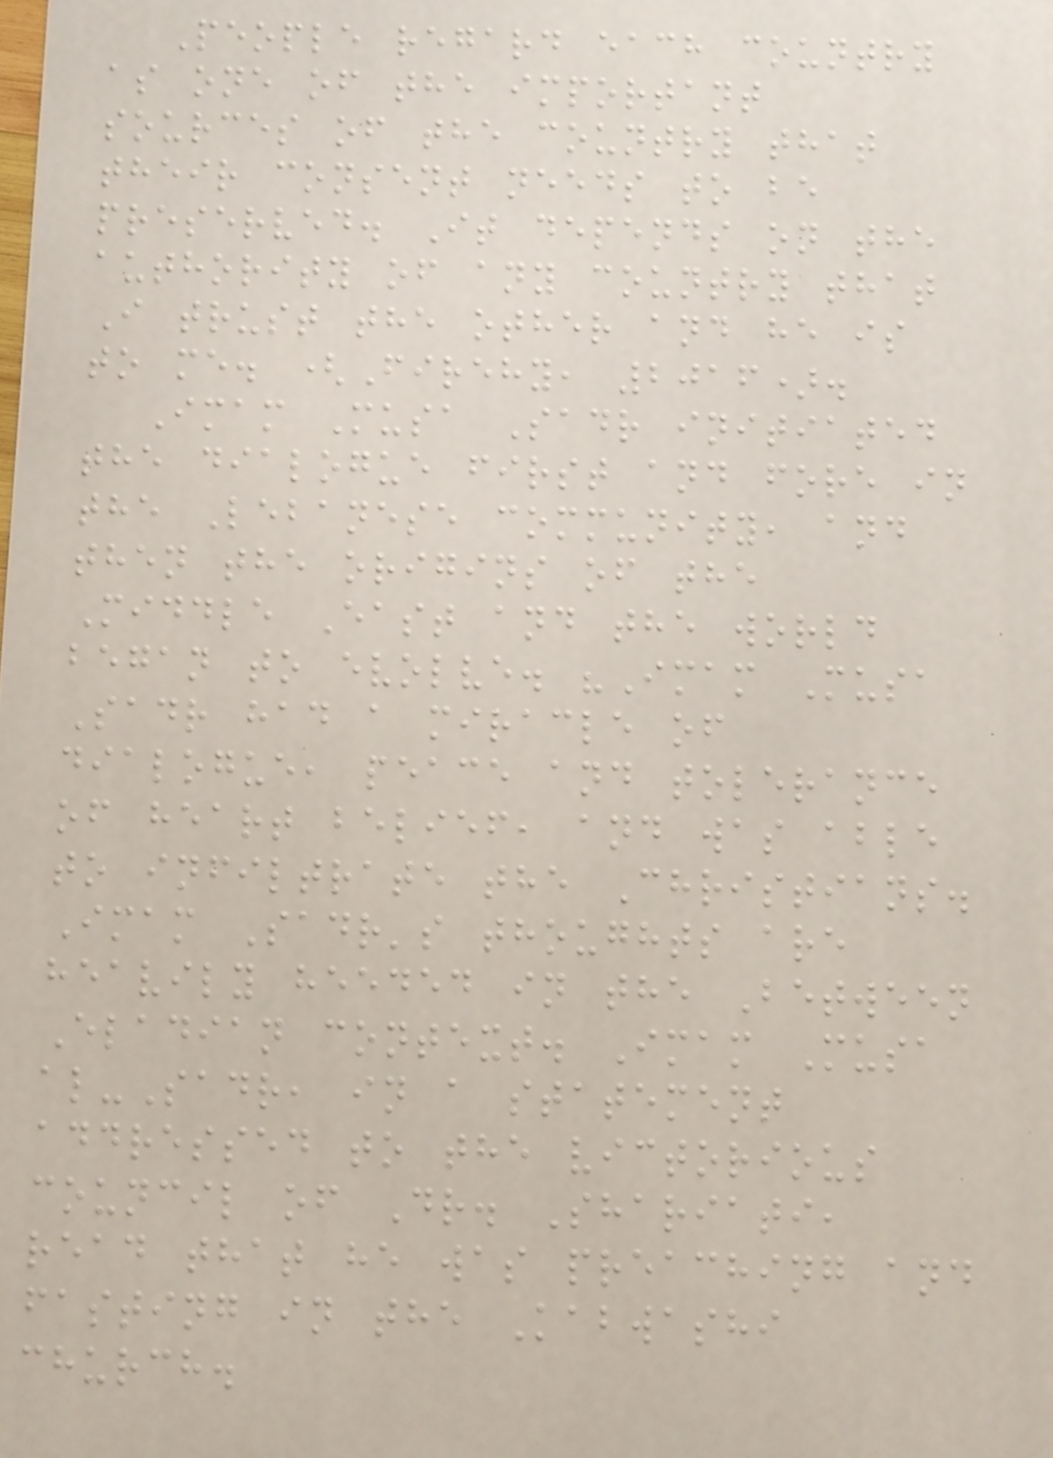People regard each country
as one of the important
sources of the country that
their consent needs to be
preserved. It depends on the
authority of any country that
I trust the other and he is
to me. (Firehy, 2016).
Imam Musa Sadr initiated
the dialogue first and fore in
the Lebanese community, and
then the origins of the
Middle East and the world
began to evolve. "Imam Musa
Sadr had a miracle of
dialogue, peace and tolerance
of heart belief, and was able
to infiltrate the Christians.
Imam Sadr's thoughts are
heavily heeded in the Between
Eladian context. Imam Musa
al-Sadr, in a statement
addressed to the victorious
council of Dr. Shariati,
read that he was preaching and
fasting in the Kabwashi
church.
